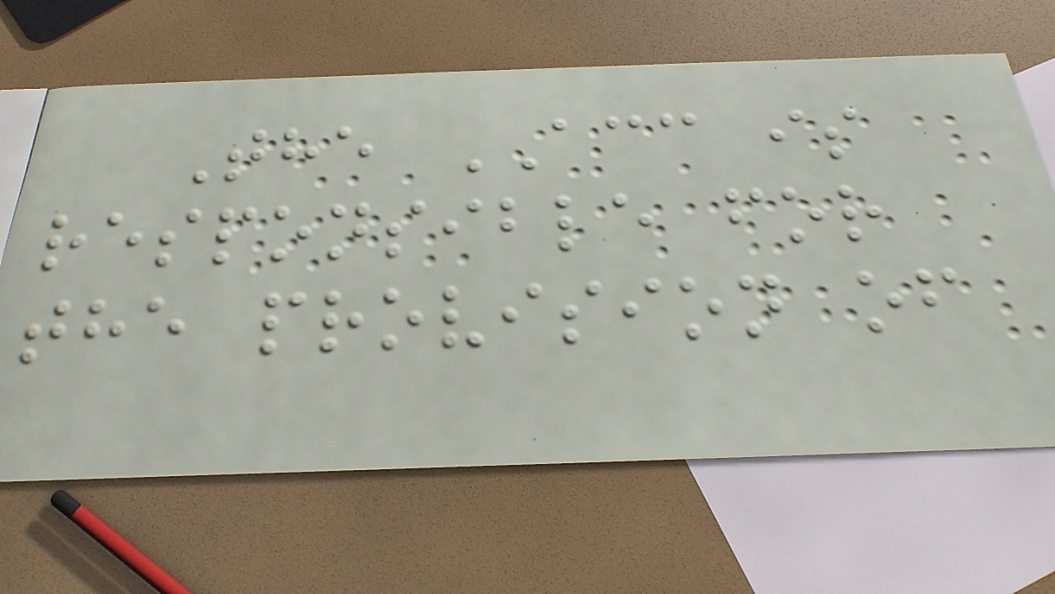The ACC is
responsible for
the provision of
